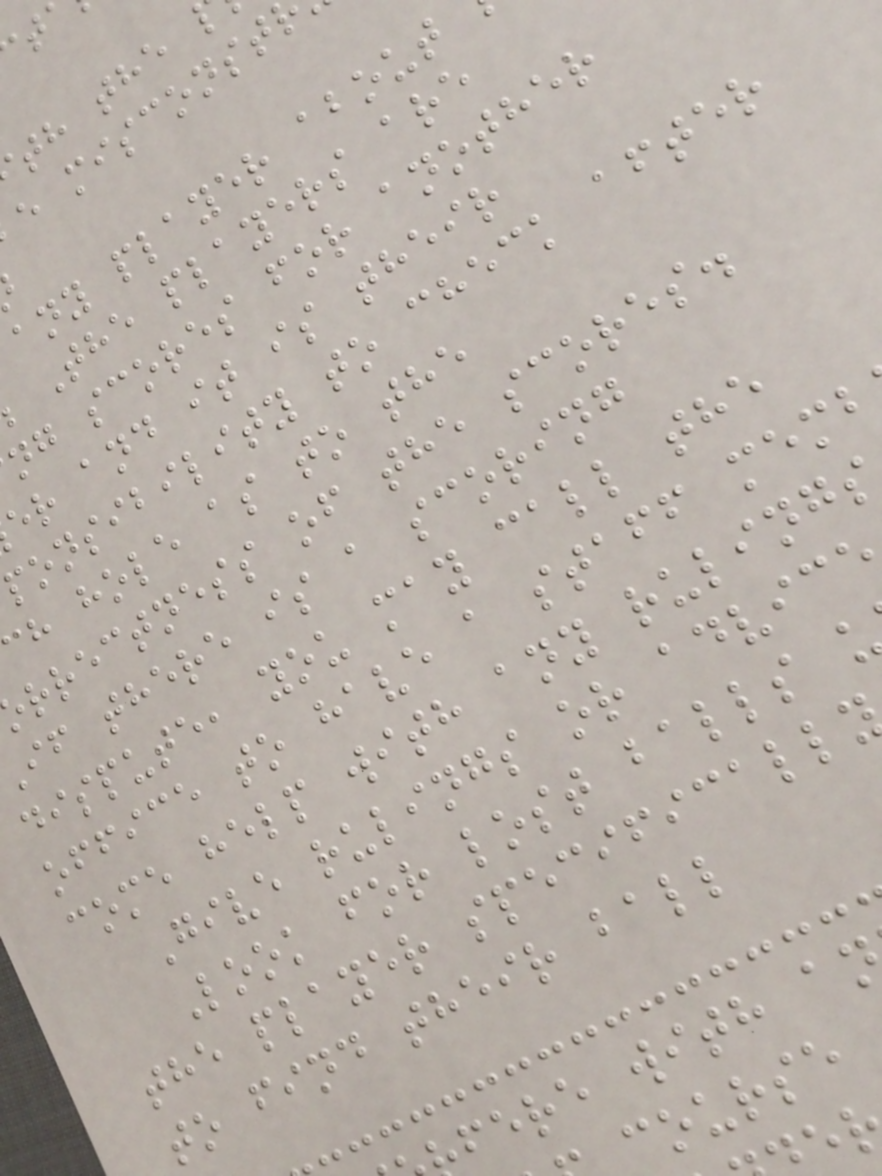th the
e misconst
any player about
The players are
ng scores for another
er and it is their
ponsibility to check after
ch hole as to the
rrectness of the scores.
if there is a scoring
dispute, you may call the
office to have a staff mem
come help with any ruling
Give rulings or advic
Look for lost balls
the player specificall
to find their ball
fere with a
course
